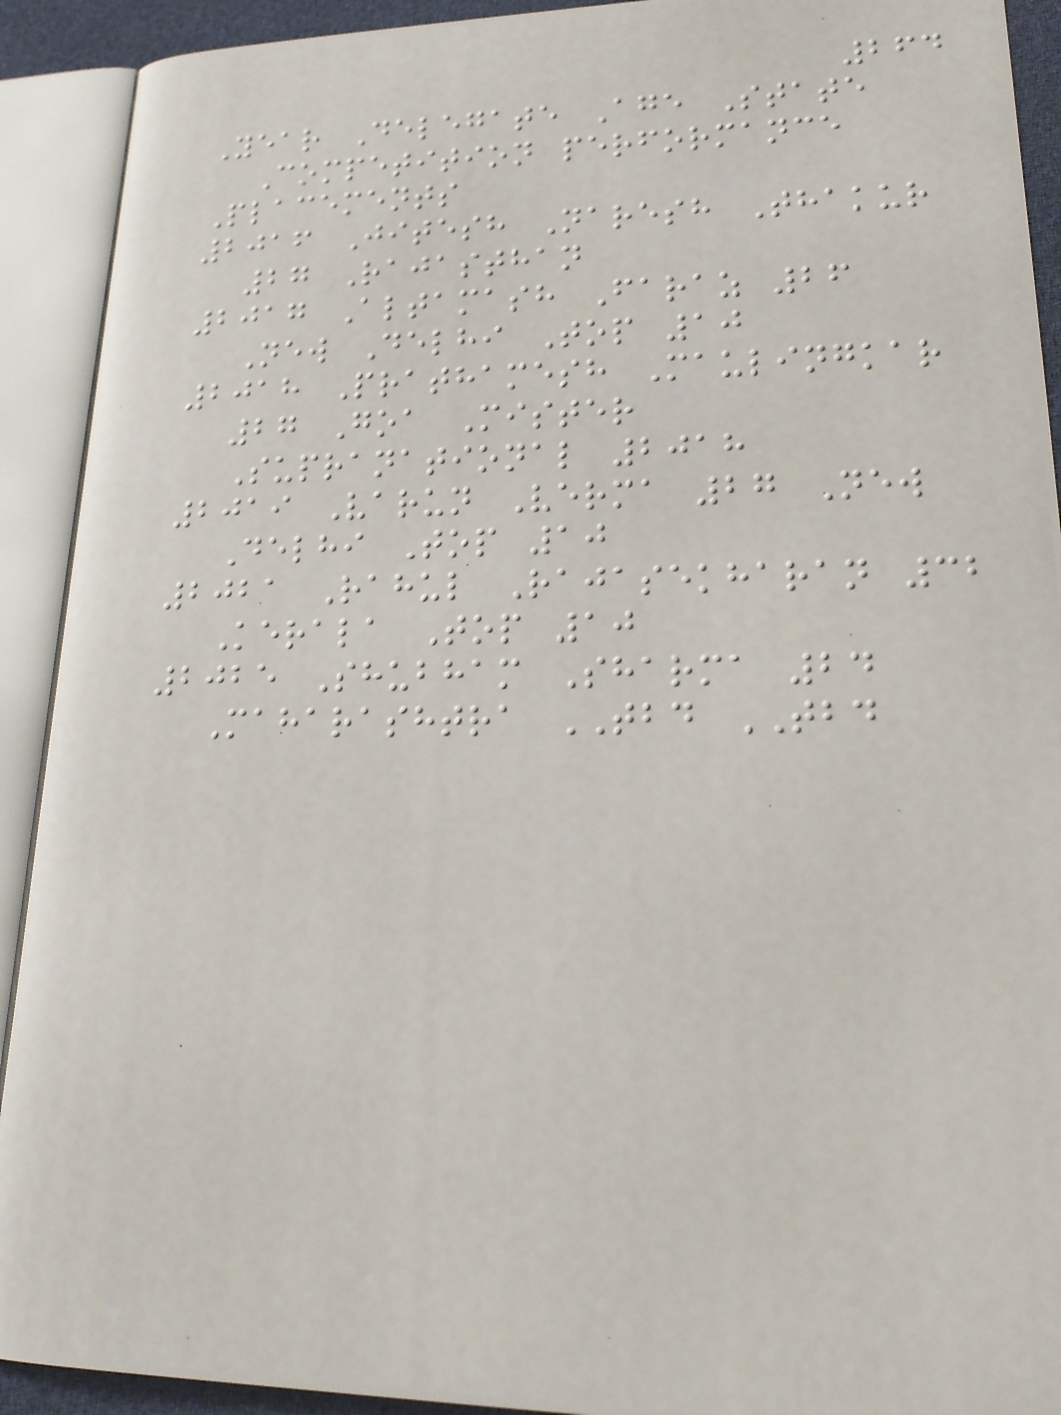264
Year Delegate Age State
Competition performance
Placements
2016 Jitesh Naresh Thakur
27 Rajasthan
2017 Altamash Faraz 26
New Delhi Top 10
2018 Prathamesh Maulingkar
27 Goa Mister
Supranational 2018
2019 Varun Verma 27 New
Delhi Top 10
2021 Rahul Rajasekharan 32
Kerala Top 10
2025 Shubham Sharma 24
Maharashtra TBD TBD
